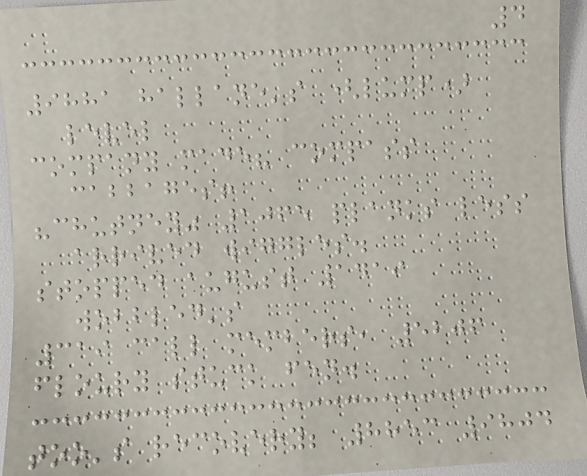4
9881 hallane's (lump)
level
company made? compass
cabbages!
"chutney" 1065 planks less
arrived wiggles.
stopped august 1419
wobbled's
319 call members, 5206
floury stuck fen.
too's recovery; 8853 9804
